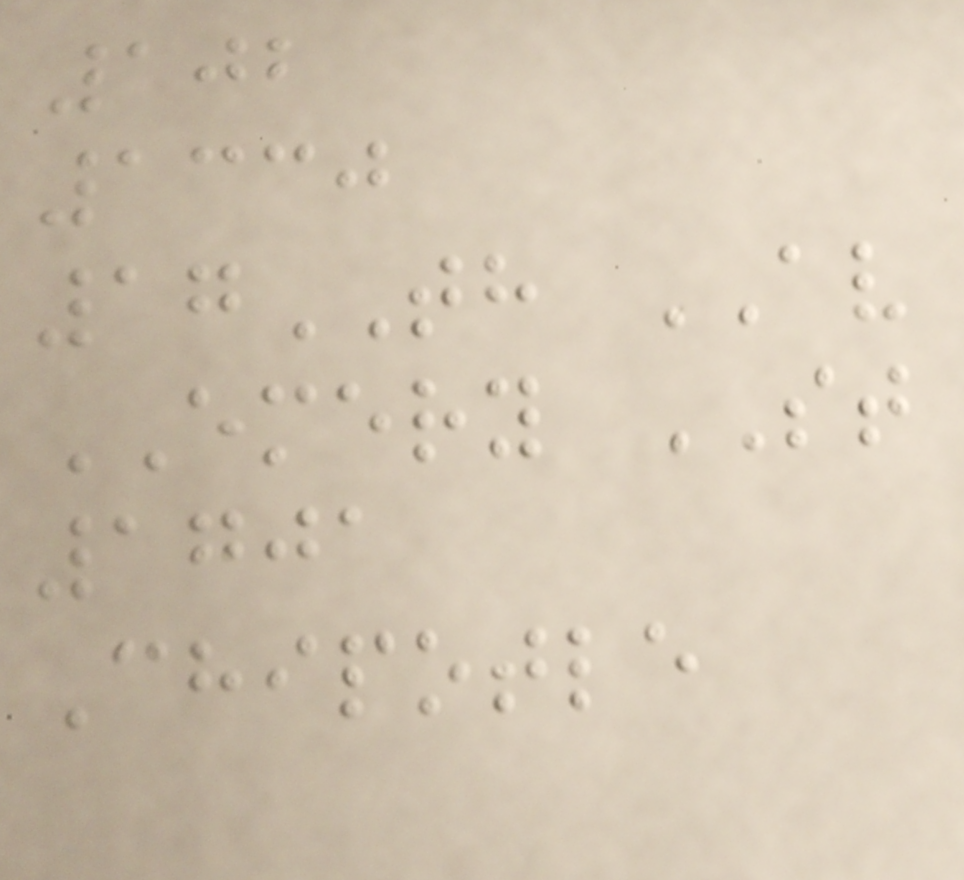102
1330
17TH AV
EMERY ST
1701
Chipotle
